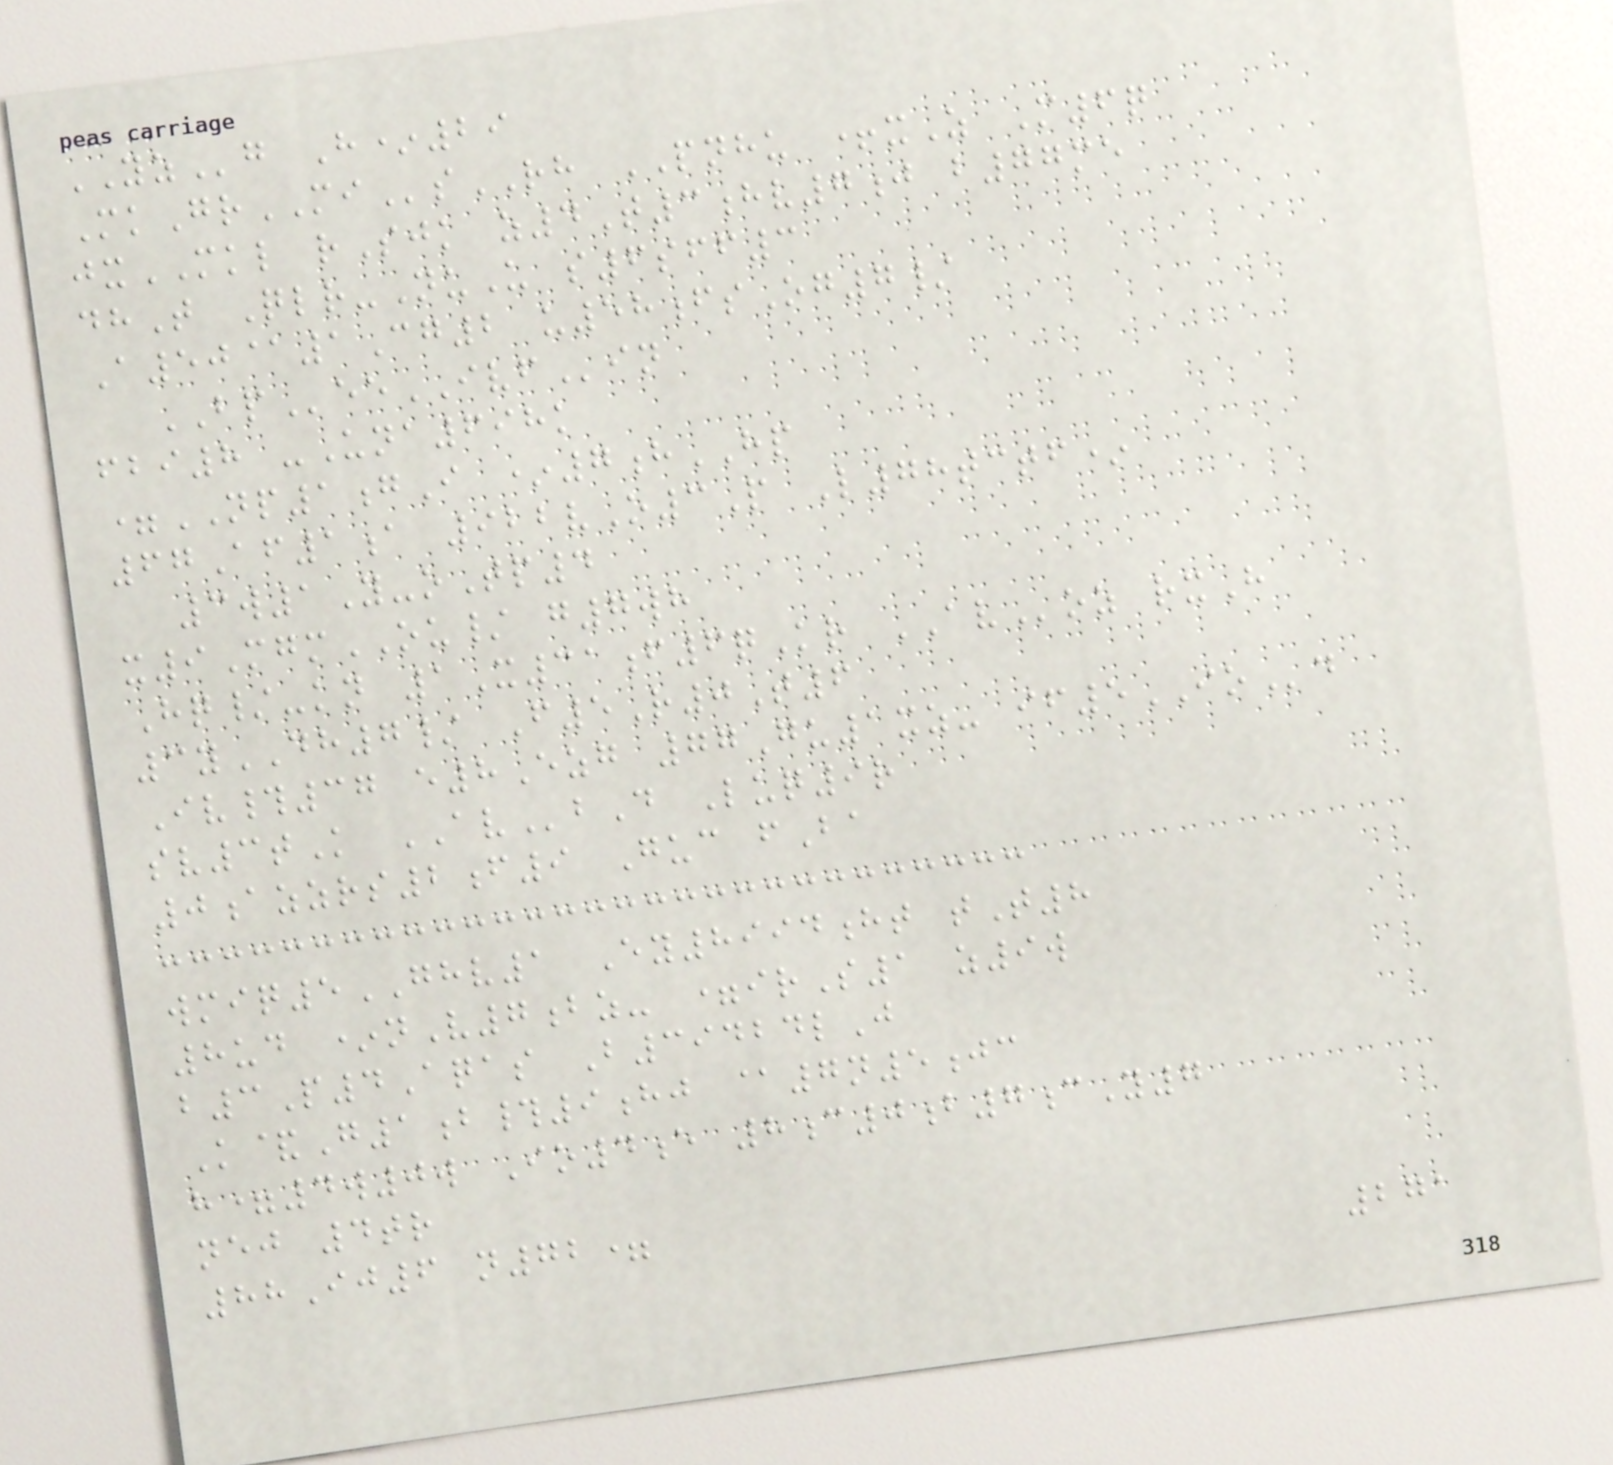YZg H*29
MkGrMIsRH PNHU +xZ M6q
jxMKL rSjk z4T3hv7j b77me
dhT Qlr-NuU s6sff3
A50@1Cg2 u58fsOg7/
BPeeIVFin
fbi8 -Una698k
=NP1gI *7hHP
67Af1a 922vO3P L78tctf*
3w1Y-oTp4
x9MgmOU/ g7wh
Hq/-kn 1X31f6qKr AVoz rxH
3yDH7/ F5R0T6
Iv#37 e8Ezg 77Gu1xz- if5IOd
sv3tK AVbD Luq9r
0azzrs2f9 Guc fBa
wmiq5GHV1 Ey8994ht tT8
8ud *nV7bz- =irS1 z9w
b3P4Aqas B39424lJ
K&G1b#9hj @7n5jc
h=4w0w Io4e 8c0b7cY7
nej 4tr
88Ij6 n72=
271
